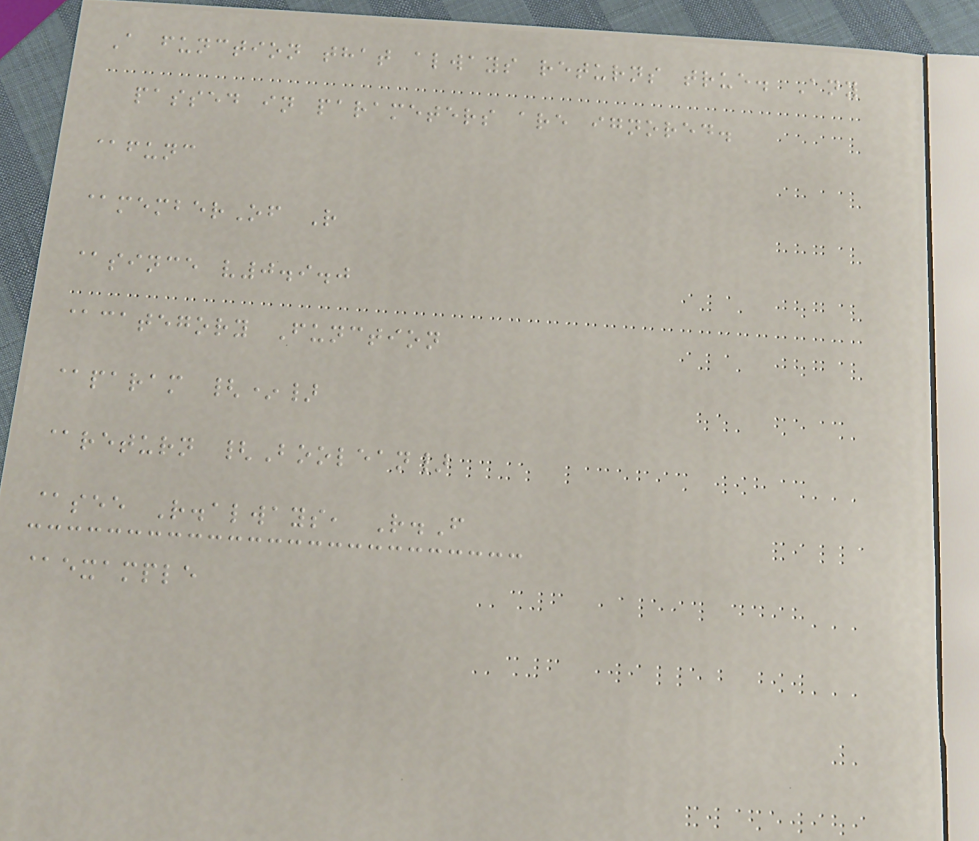A function that always returns true. Any
passed in parameters are ignored.
@func
@memberOf R
@since v0.9.0
@category Function
@param {*}
@return {Boolean}
@see R.always, R.F
@example
